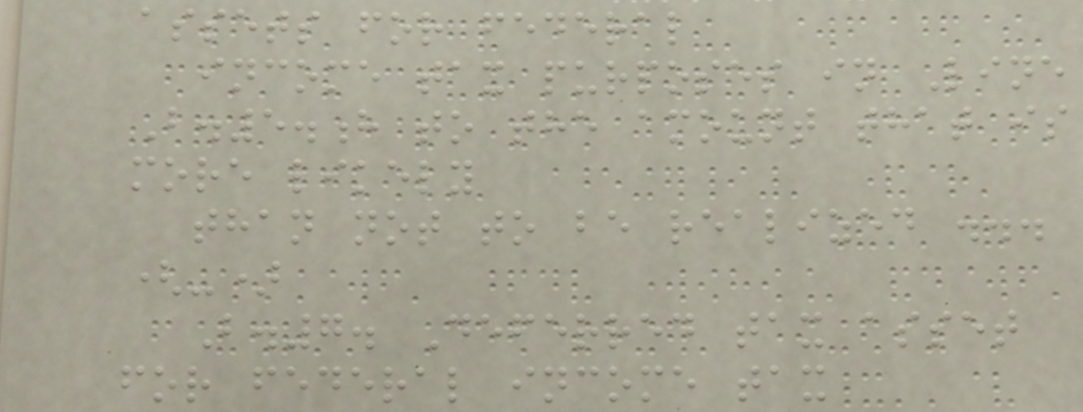assets for federal
income tax purposes in Line
B.5.h to the amount that is
more likely
than not to be realized ...
(-)
B.7. Deferred tax asset
for federal income tax
